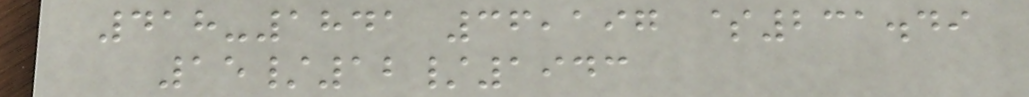418-1841 36,197 $231.49
15/12/1943
